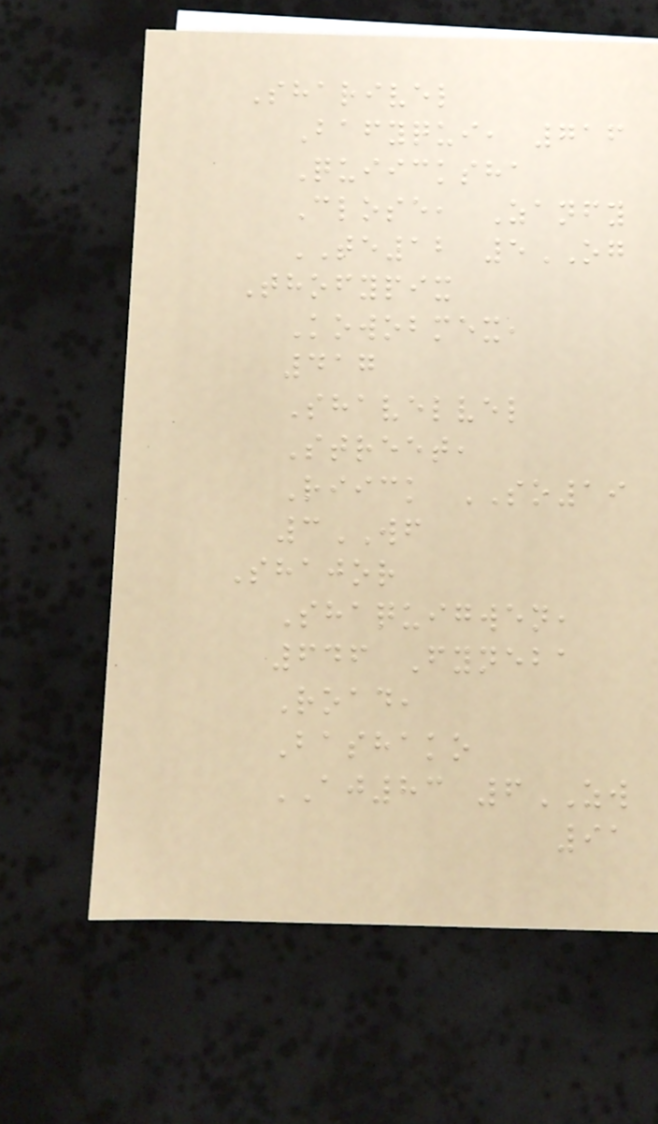Sharivel
Bafyqui, 716
Quiicksha
Close, Zanfy
TE12 5OG
Thofypix
Kowobmex,
417
Shavelvel
Street,
Riick SO19
3WF
Shajor
Shaquigwen,
646 Fyneba
Road,
Bashako
AJ83 6ZW
91
